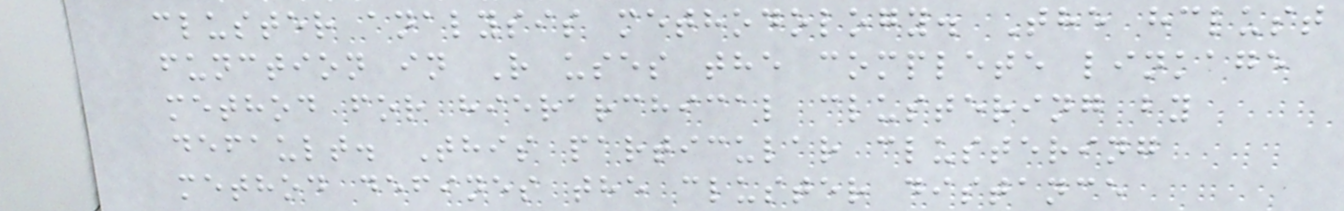cluster analysis methodology. The hclust
function in R uses the complete linkage
method for hierarchical clustering by
default. This particular clustering
method defines the cluster distance
